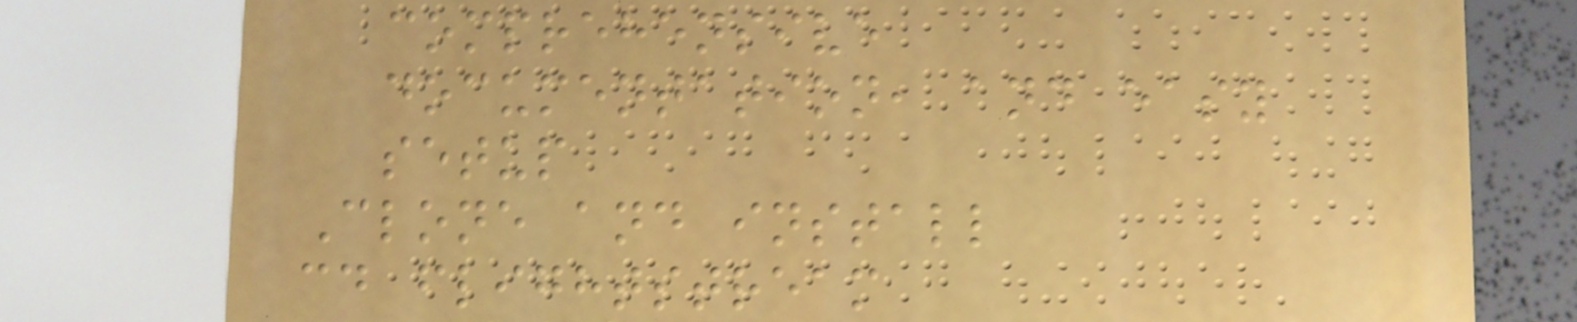comprehensive
documentation, and easy
setup
Clone and install
cd flightstream
